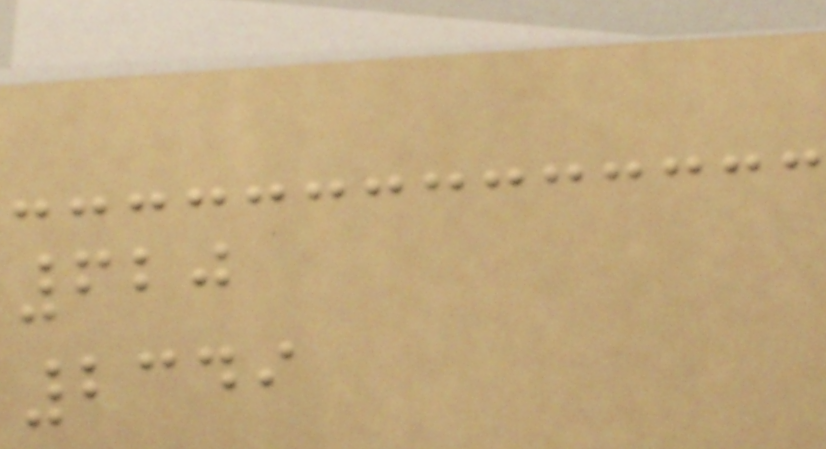620
2349
